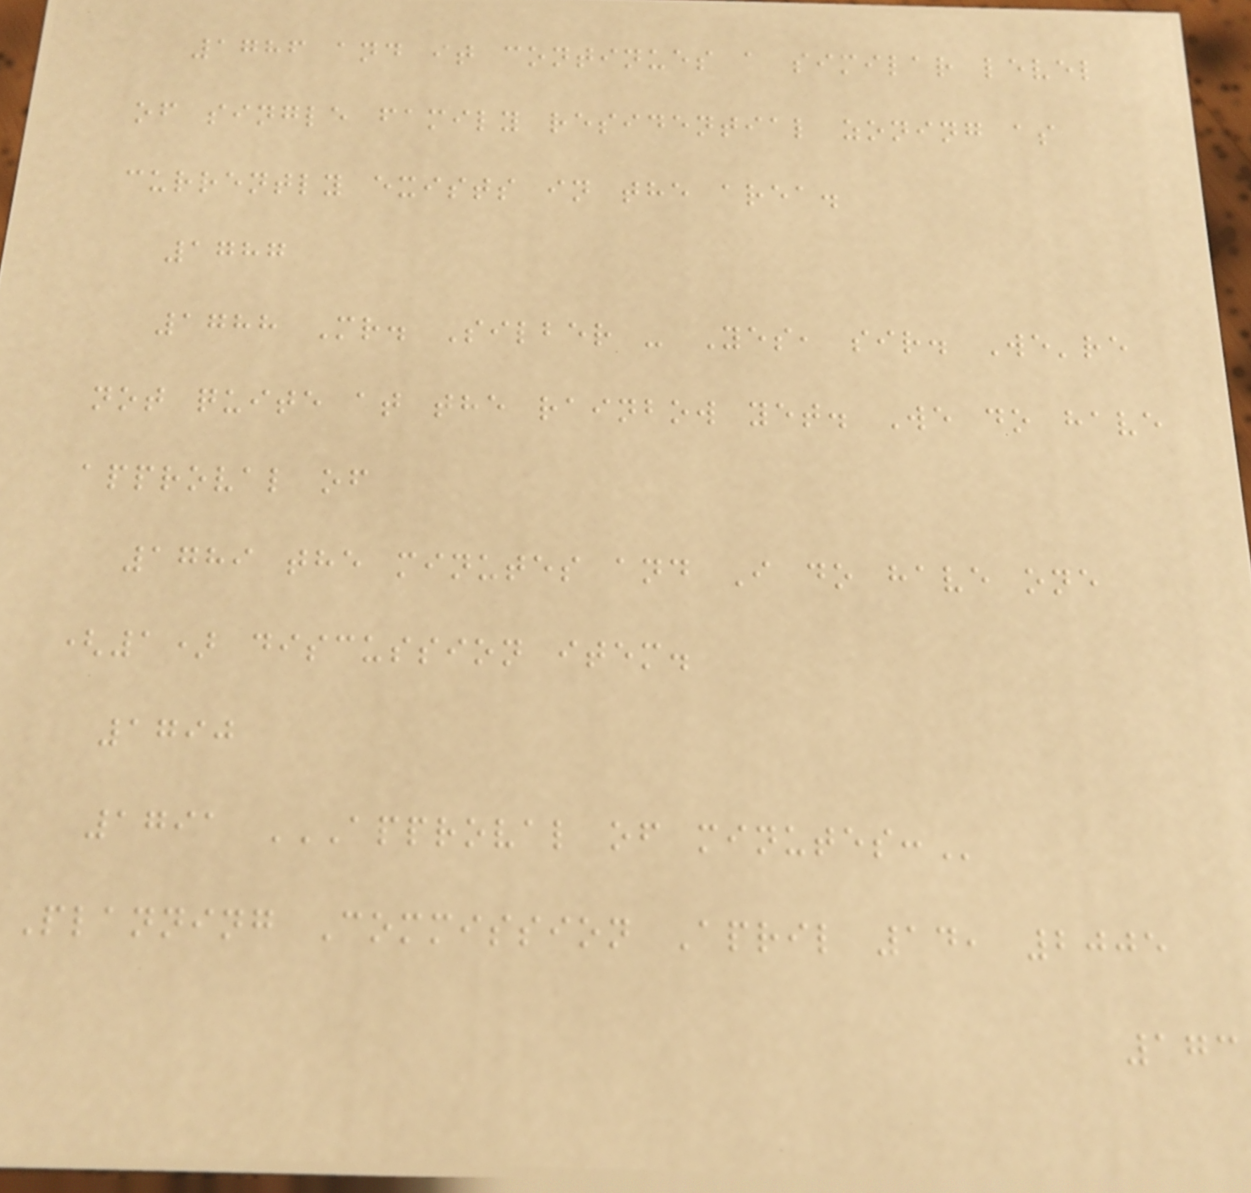1786 and it continues a similar level
of single family residential zoning as
currently exists in the area.
1787
1788 Mr. Silber - Yes, sir. We're
not quite at the rainbow yet. We do have
approval of
1789 the minutes and I do have one
(1) discussion item.
1790
1791 APPROVAL OF MINUTES:
Planning Commission April 14, 2005
173
